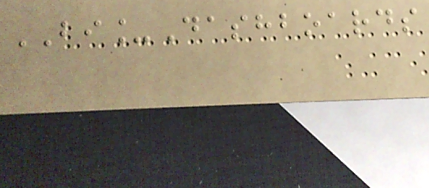BI_Dashboards
